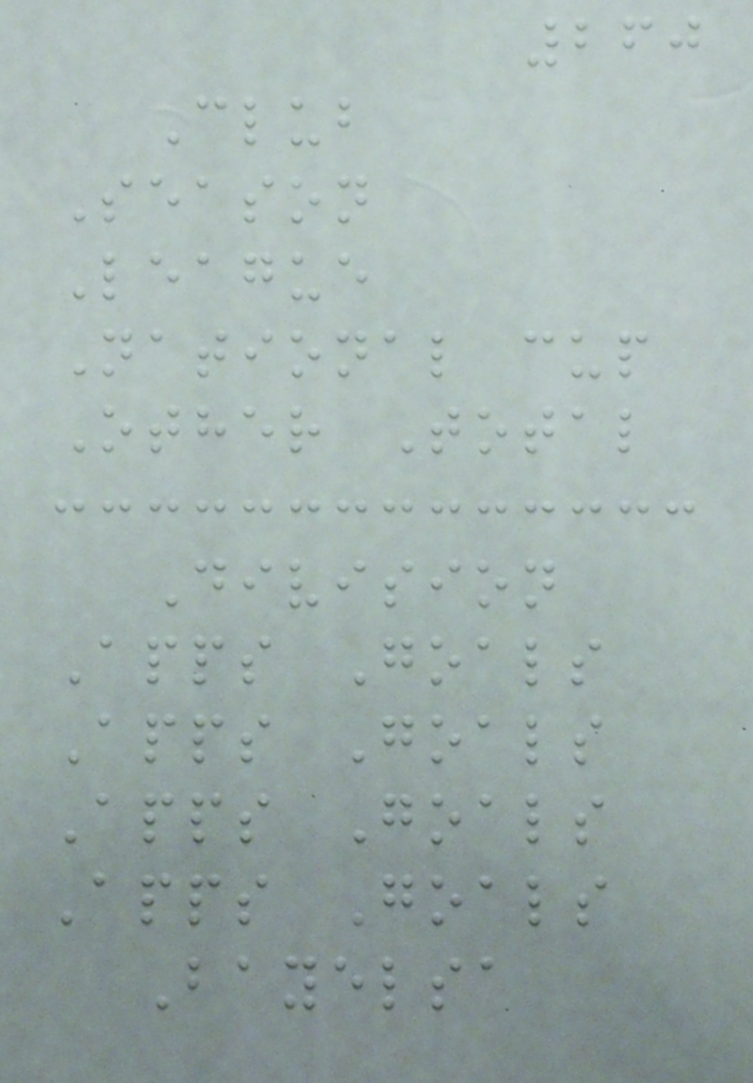260
Club
Season
League
National cup
Other Total
Division
Apps Goals
Apps Goals
Apps Goals
Apps Goals
Bayelsa
